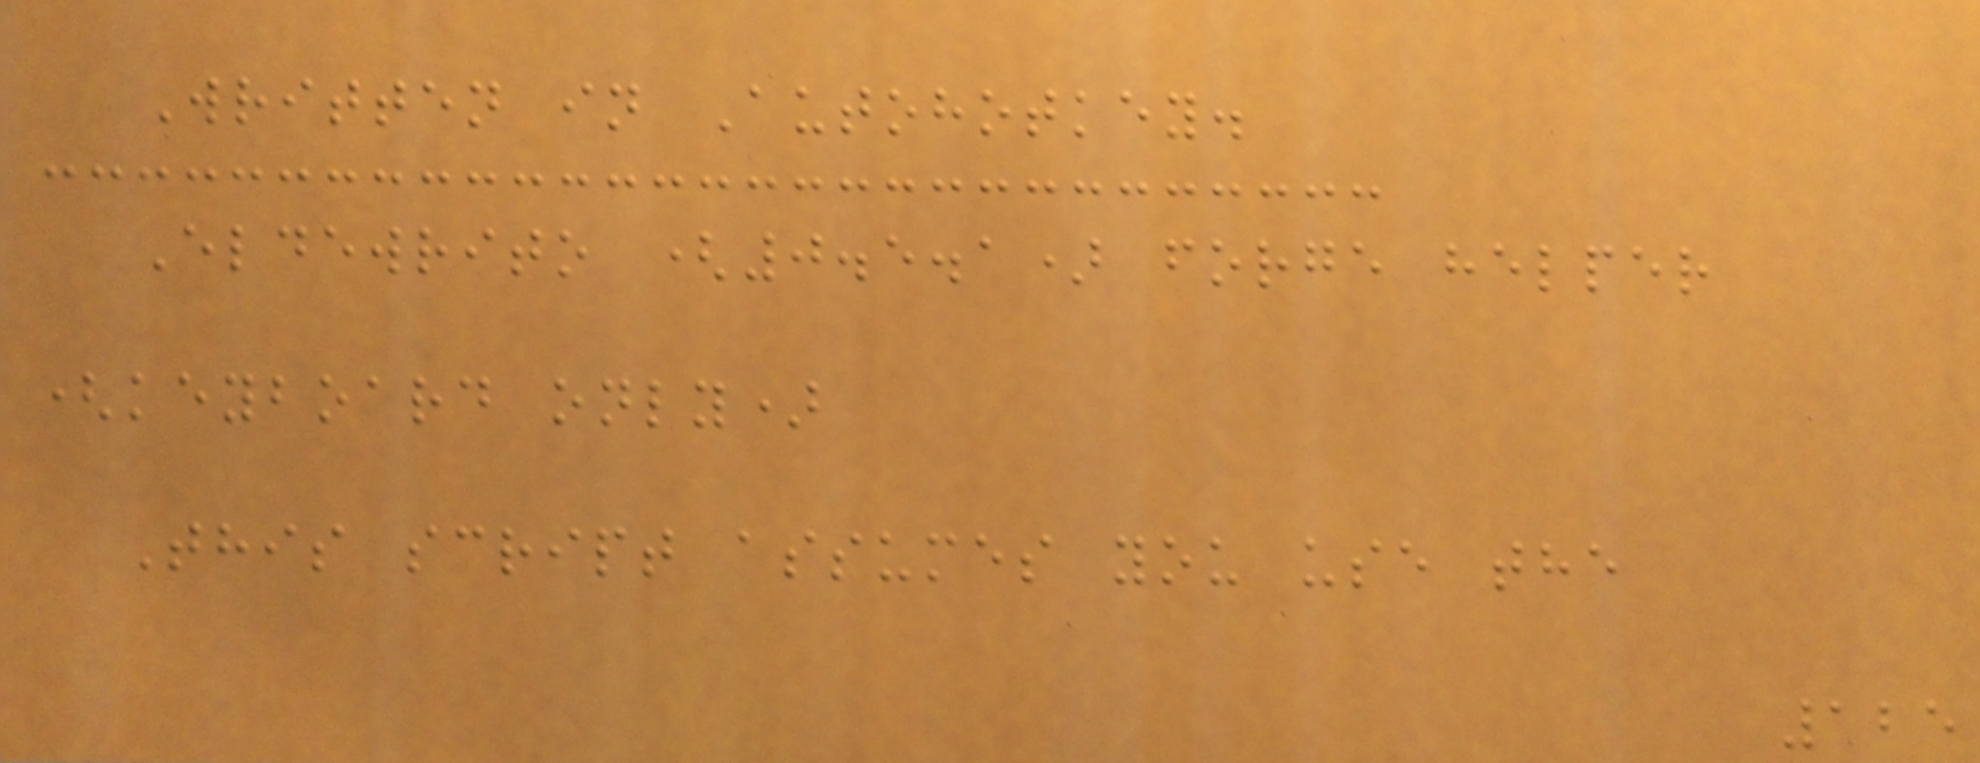Written in Autohotkey.
Eldewrito (0.5.1) forge helper
(keyboard only)
This script assumes you use the
125
